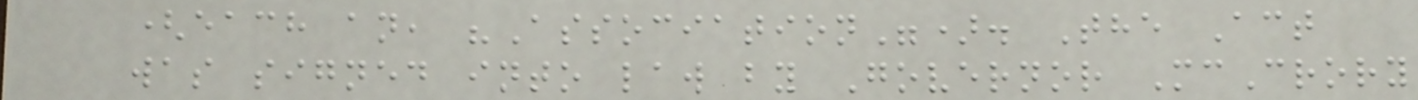(each an, "Association"). The Act
was signed into law by Governor McCrory
